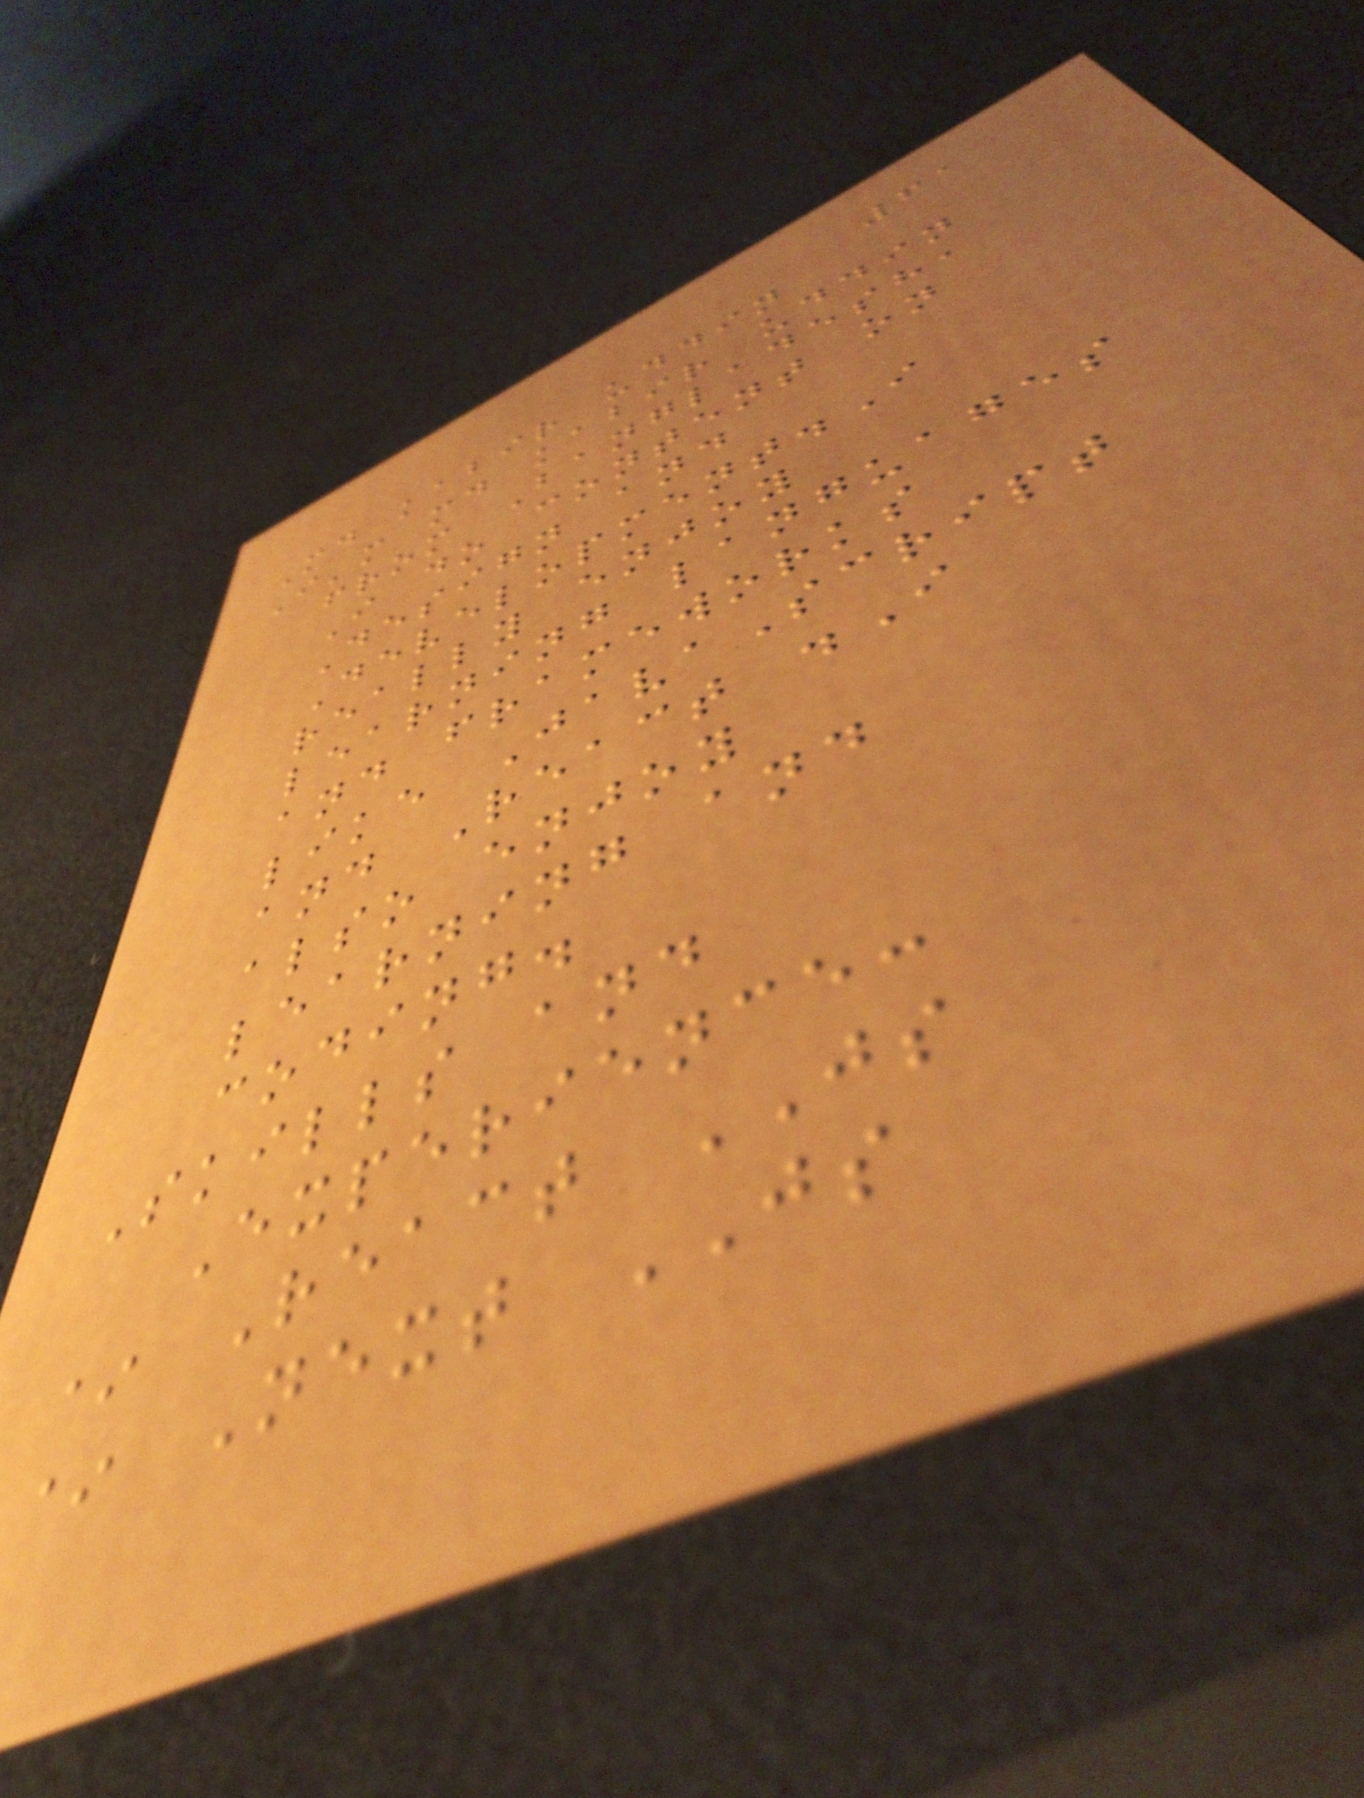61
Md kabir uddin
I'm md kabir uddin
from Bangladesh,
I do content on
Design and
Development.I
really enjoy
learning languages
and frameworks
like JavaScript
and React .I
also enjoy
learning and
coding.
Skills and
Experience:
* React JS
* Next JS
